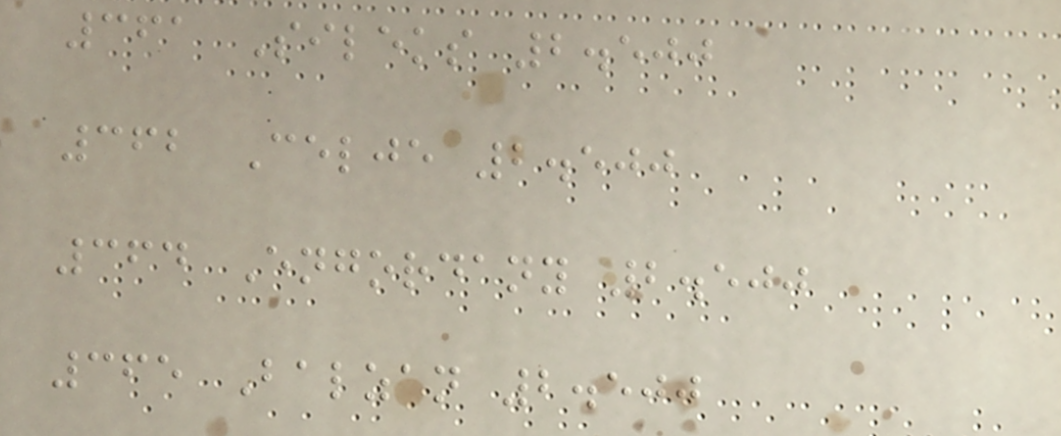361 Sileks 2.500
362 Celje 2.500
364 Engordany 2.500
365 Balzan 2.500
